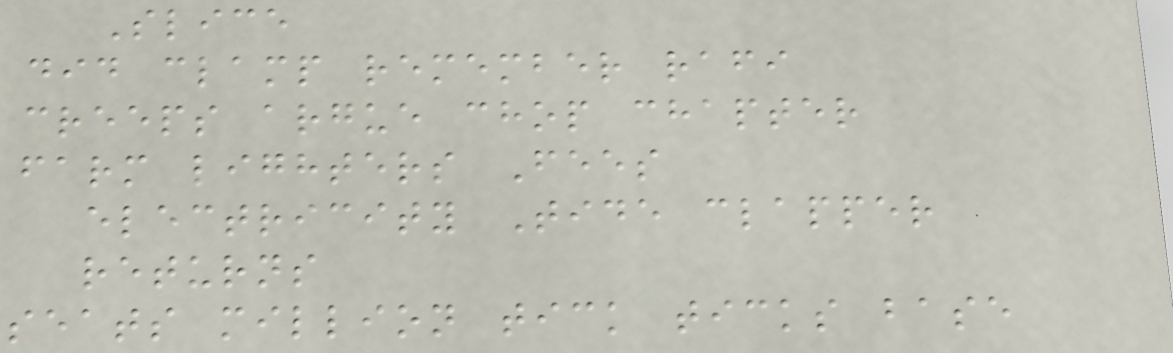Slice
did clamp remember rafi
creeps argue chop chapter
farm lighters Fees
electricity Tide clapper
returns
seats million tick ticks base
